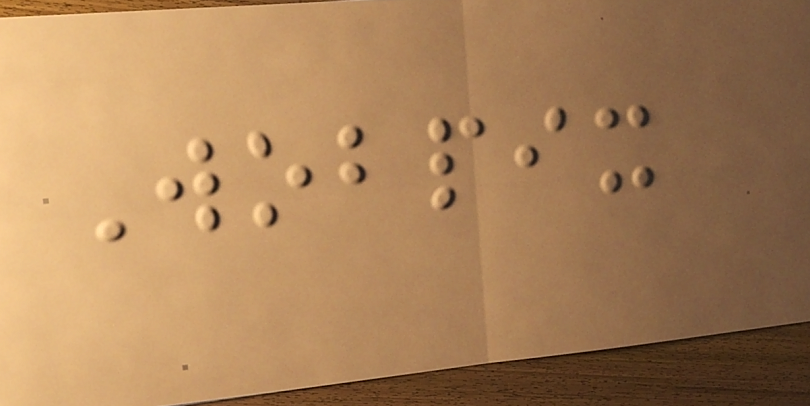Wobpix
